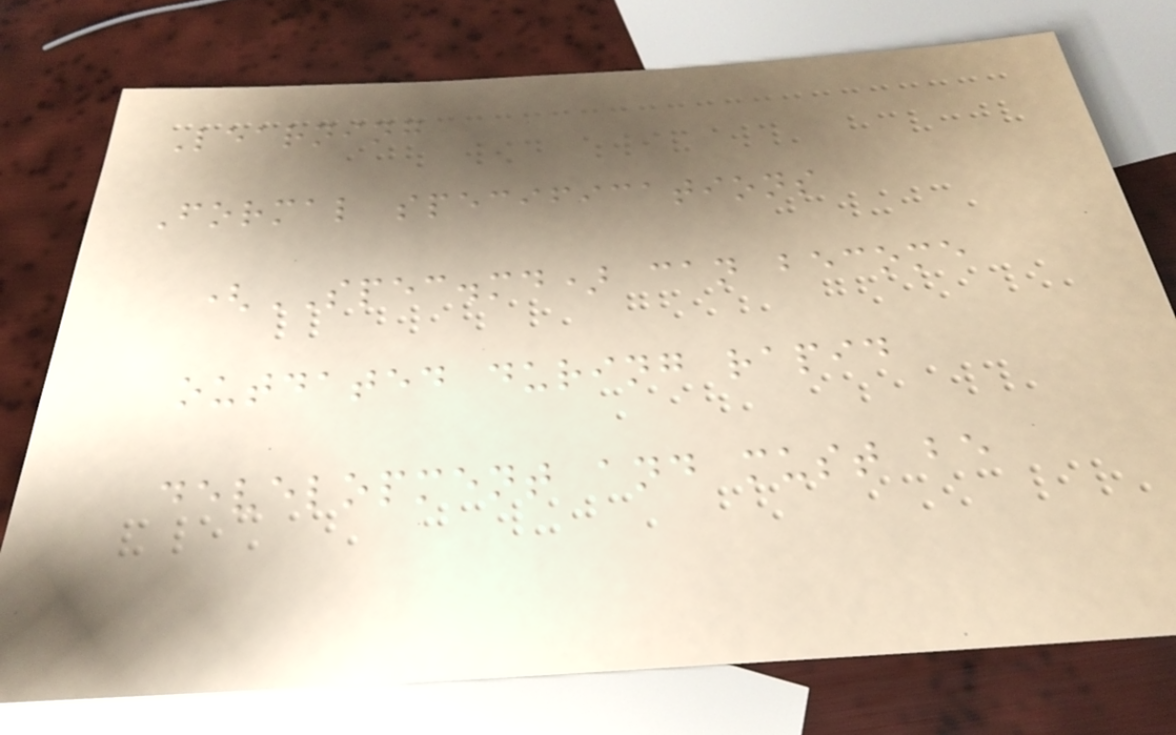Learning
Formal specifications
(SPEC.md) can become
outdated during rapid
development and must be
